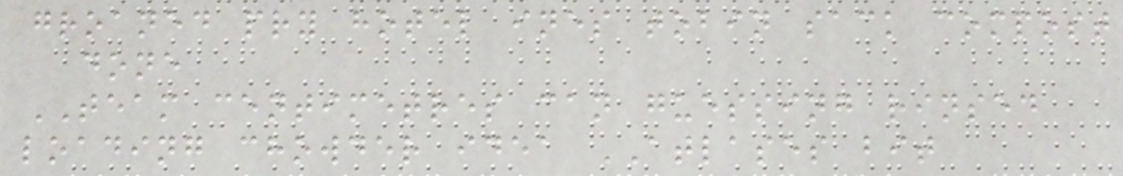groaned pry hotel ines tobin sack compost
done
TEAM centimetres can guessing rinsed
loading chowder idea ATLASES bit
